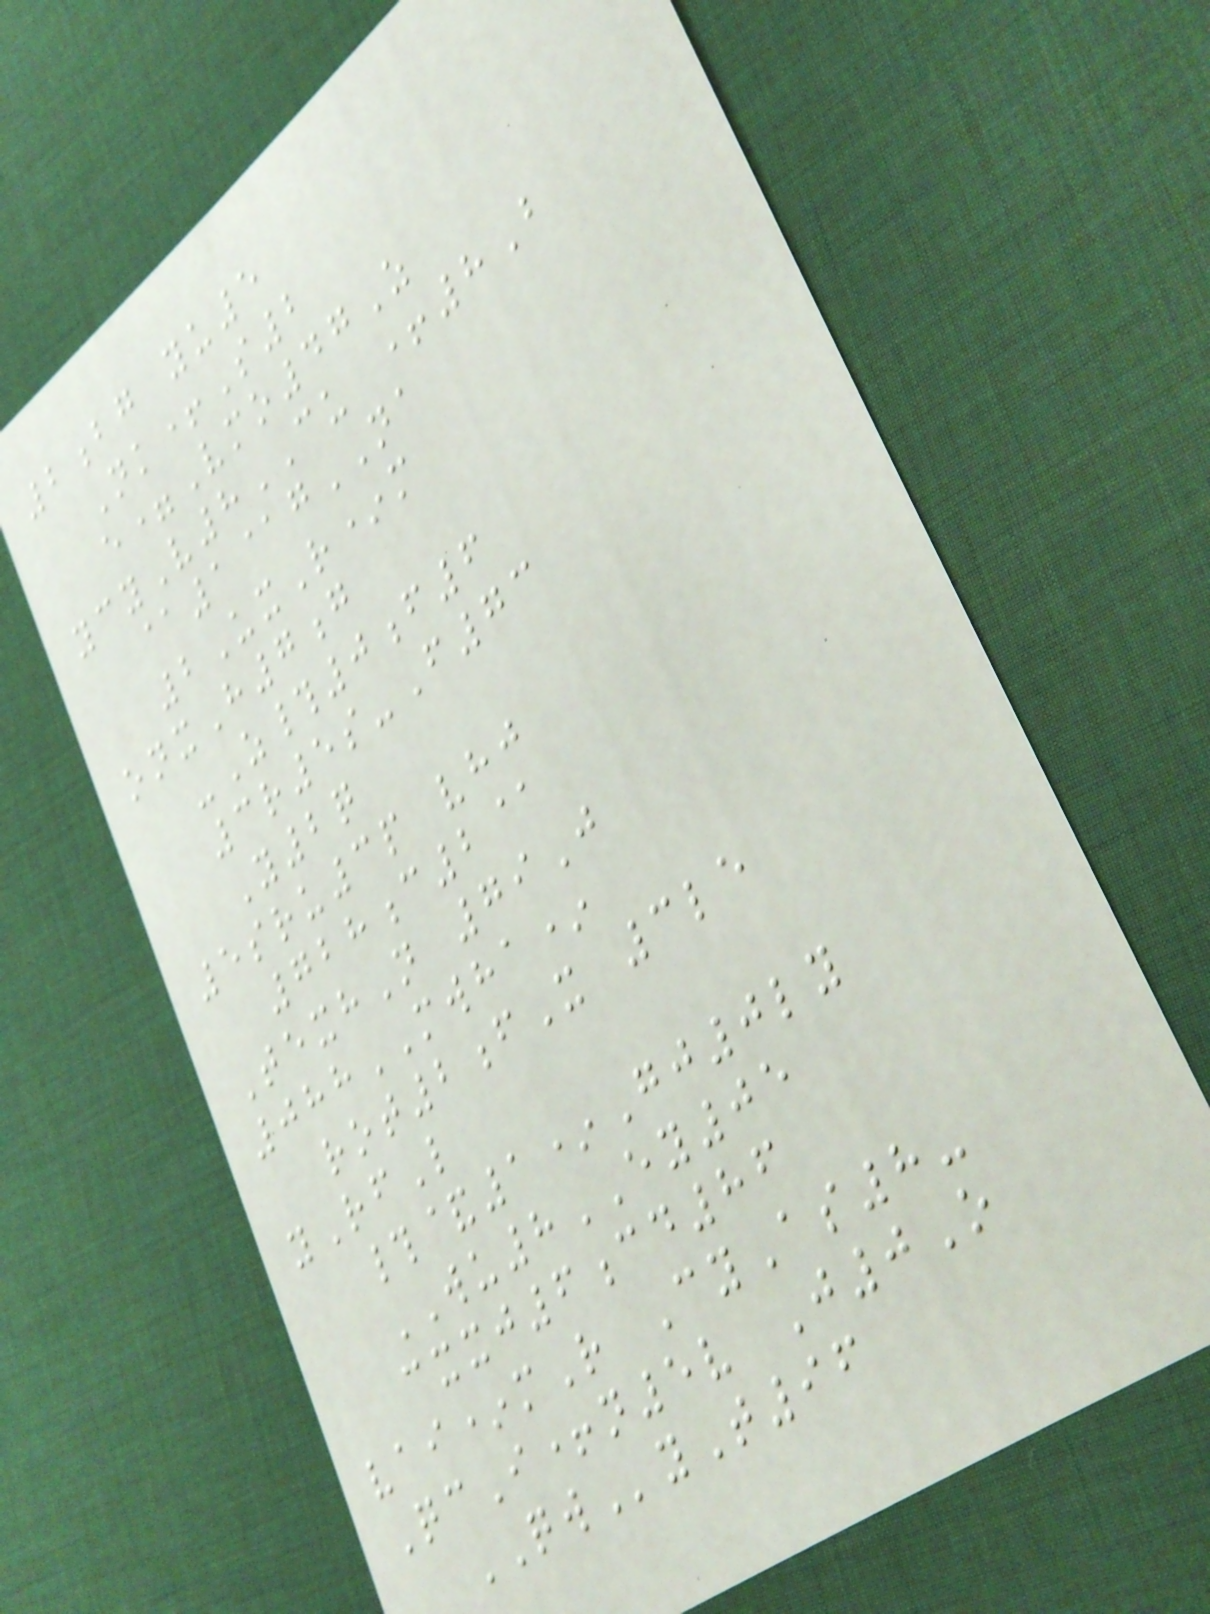2bg yu5
Nk+S2
e=Vmo47Z
ycyV8CU +8B
@1@gNA
2UxR*m
onxH7g
-Z#0f6
3r5s-F73
Y2q
5sru3p vhj
728c2@
TexhN 79J
088MWHA*
rot2fX 3le
yRfL
#&1*Gj0ly
WU8EY05
cxxj6cd86
vai*mR CyAs8-
QcI+n5v J0O
QWyT96
